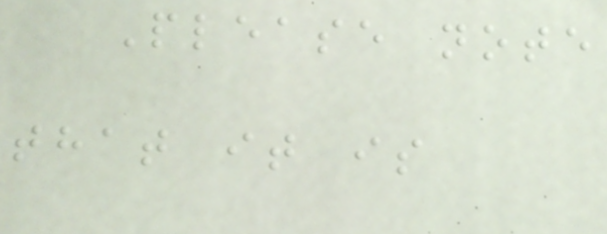Please note
that it is
